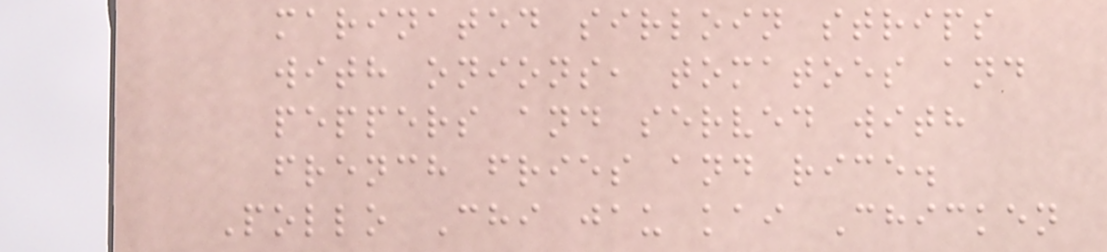marinated sirloin strips
with onions, tomatoes and
peppers and served with
french fries and rice.
Pollo Chi jau kai Chicken
